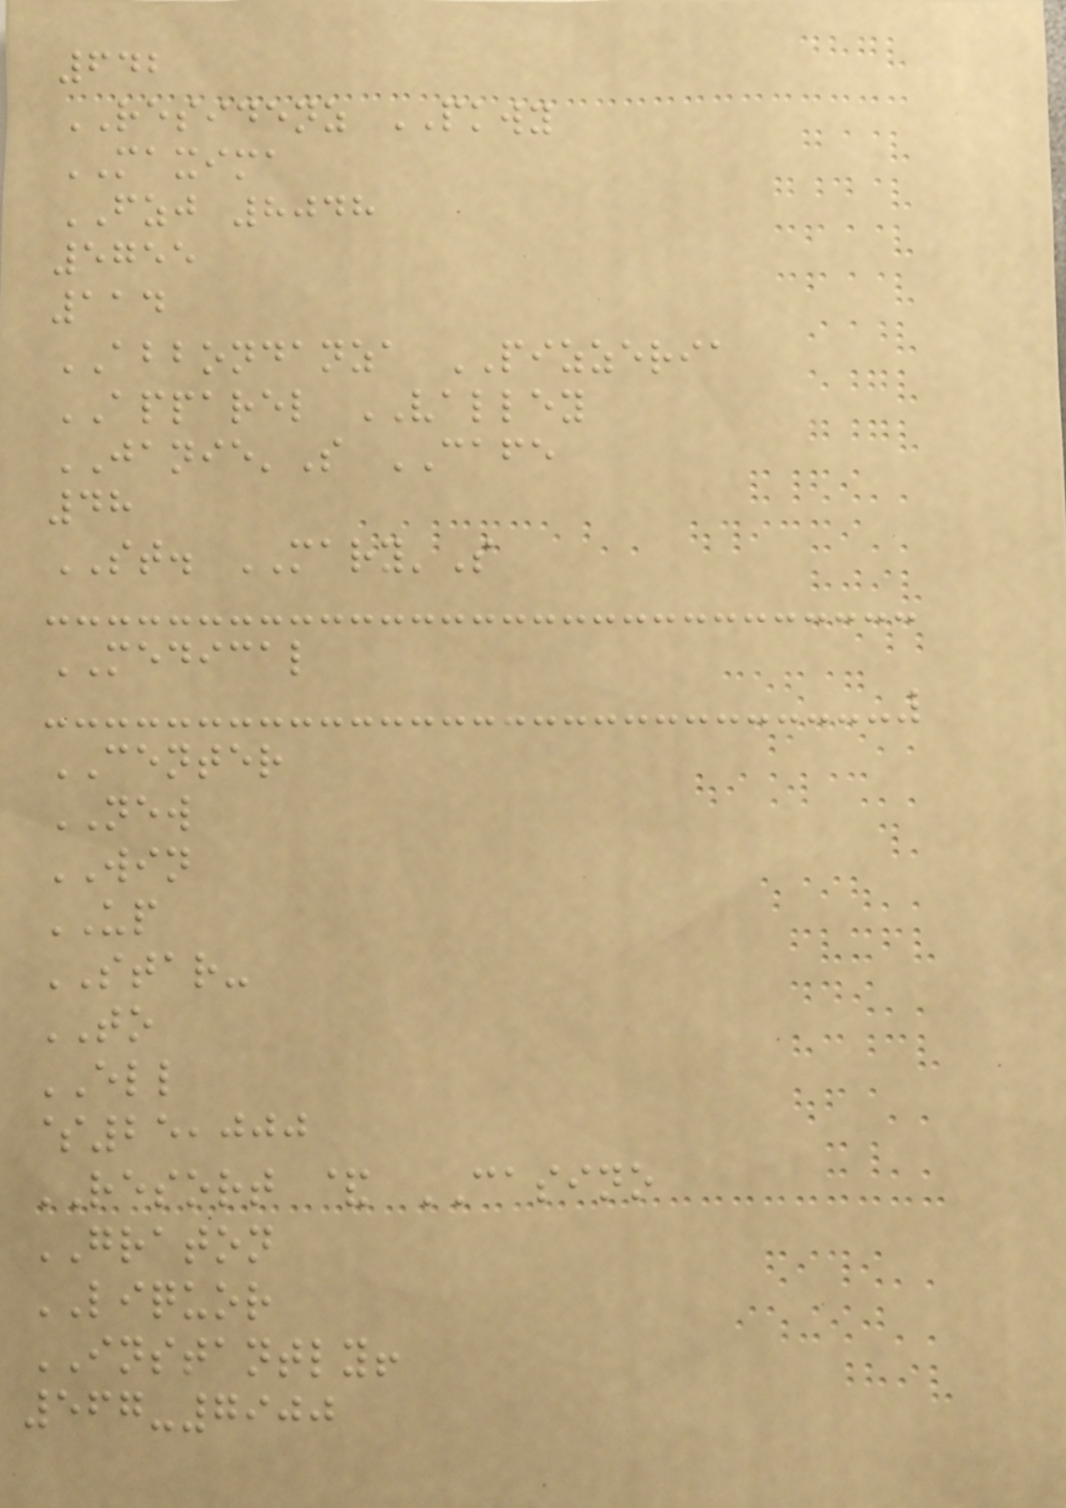642
RESIDENZ PKWY
MAXIMA
FZJ 8048
5755
114
ABBONDANZA PIZZERIA
APPAREL VALLEY
JANIE'S CAFE
48
ST. MARY'S
MEDICAL
CENTER
NEW
WIN
UP
STAR-
TO
ELL
$25,000
RESORT & CASINO
GRATON
LIQUOR
INSTANTLY!
567-7900
